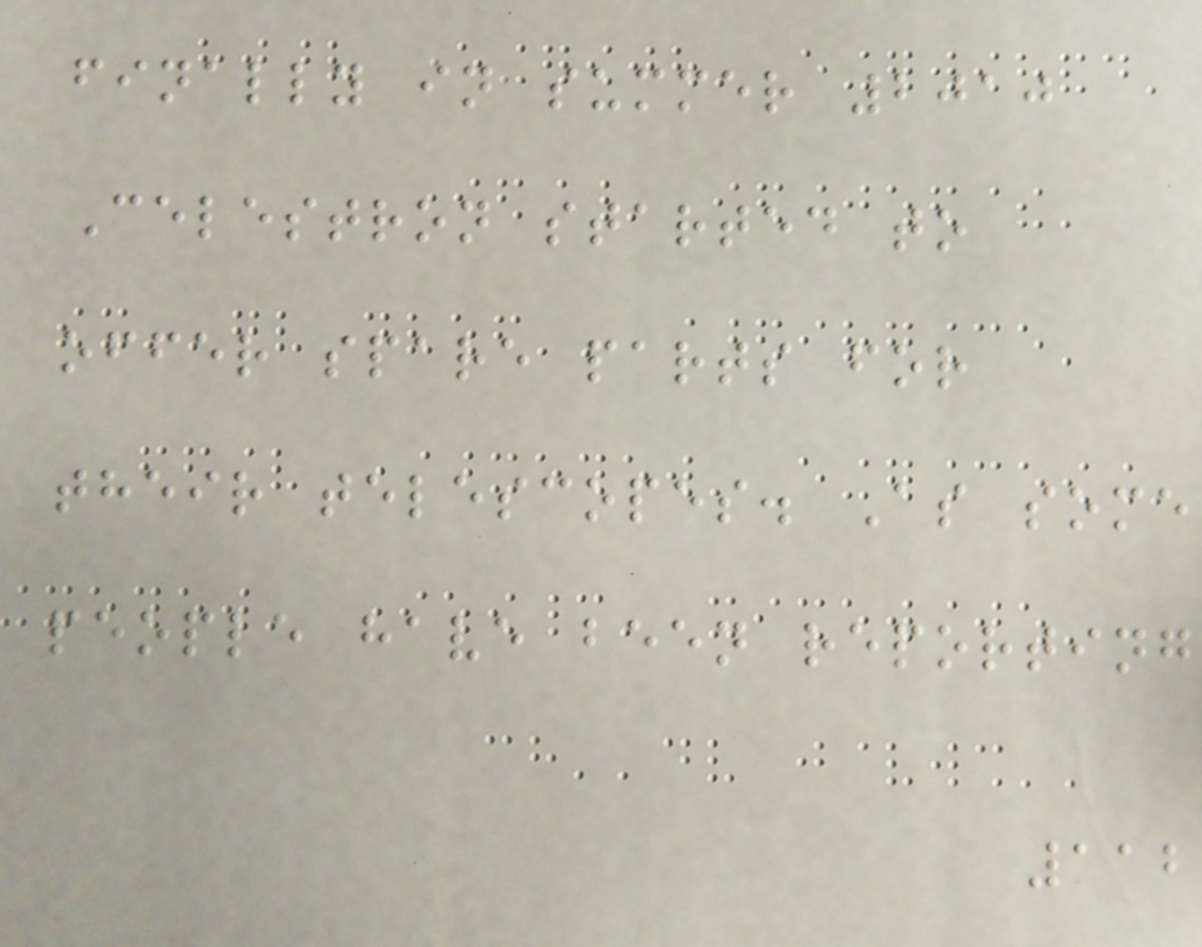finally in summer 2010
Celestron started to
offer spare parts for
their telescopes. As some
people have been reporting
112
